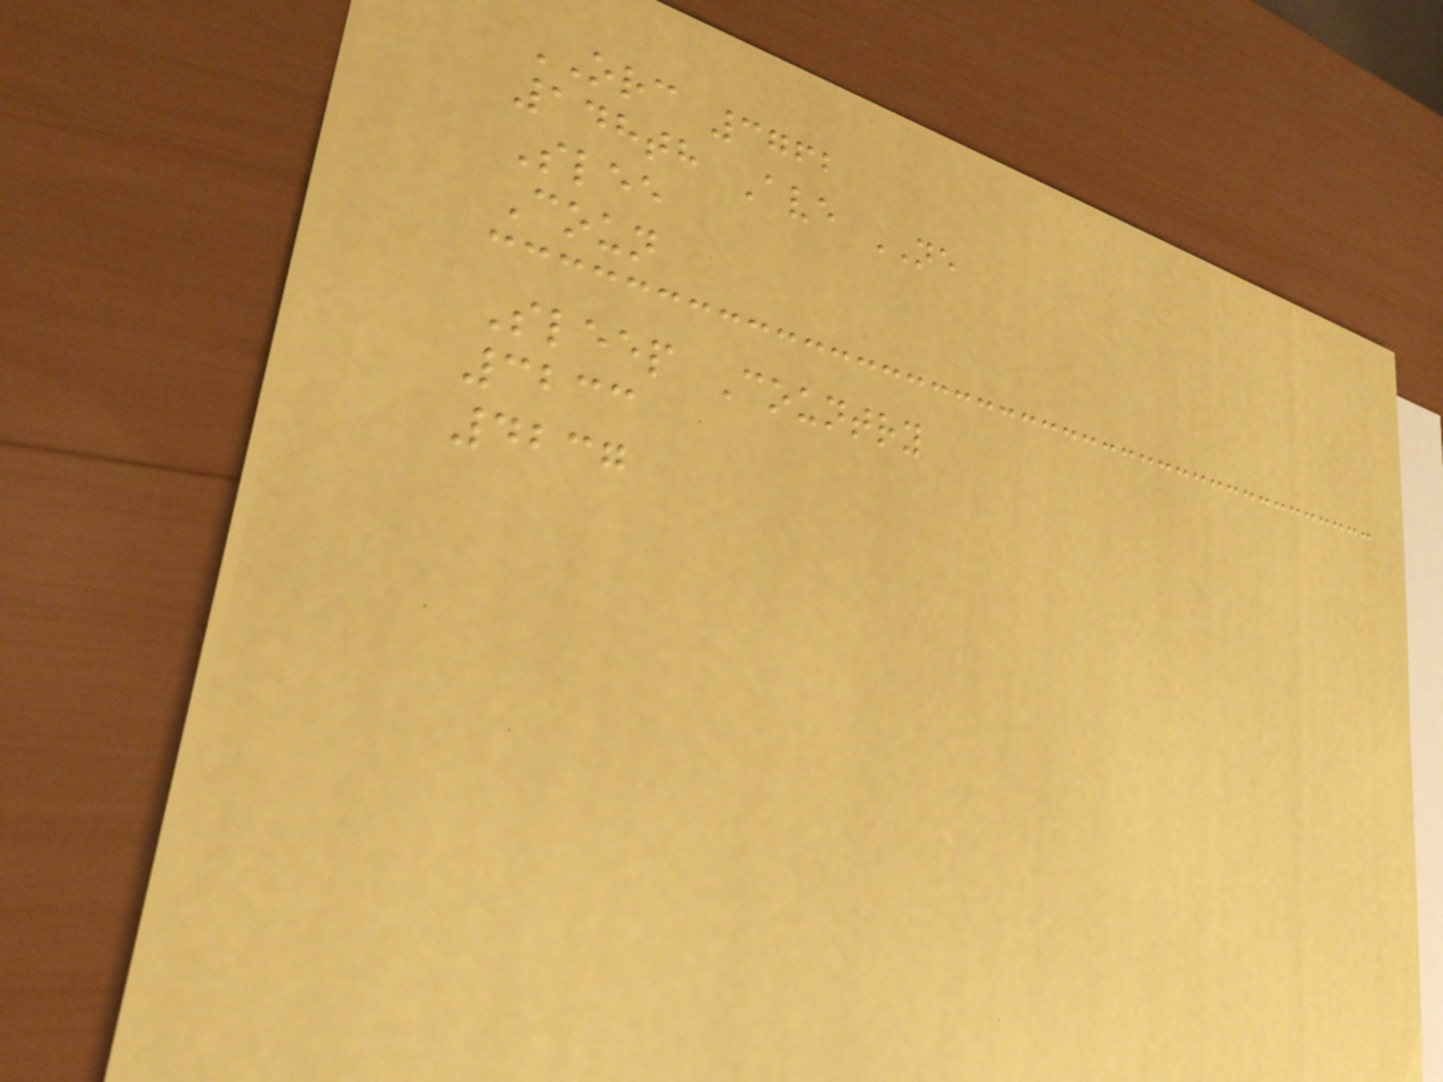ORC 3762
148th Ave NE
Slee
Coun
Sleep Country
3233
4237
